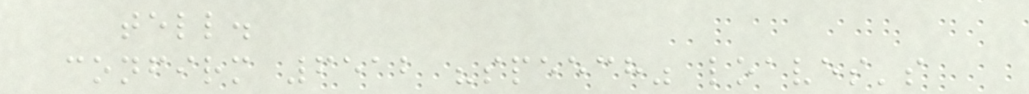tell.
confirm 6512 "speech" loaves's
